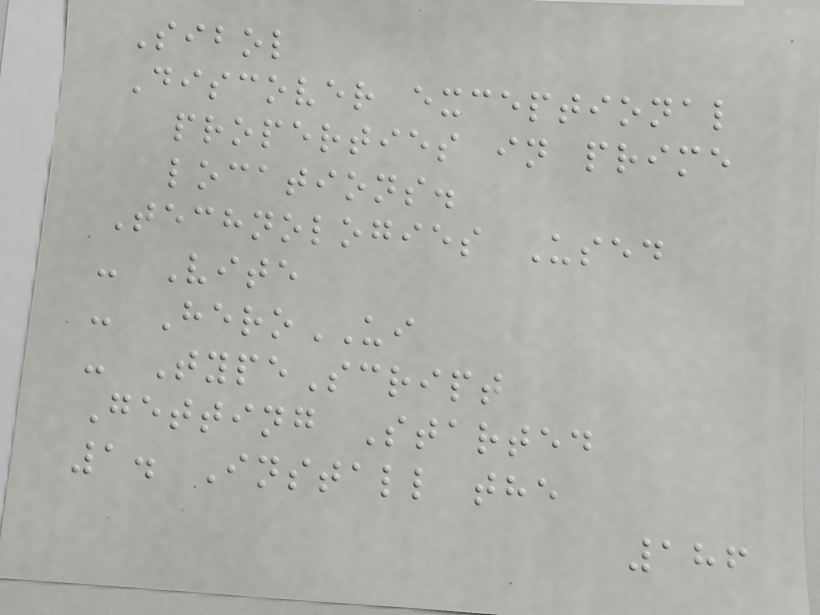Sibol
Discover exceptional
properties in prime
locations.
Technologies Used
- Vite
- HeroUI
- TypeScript
Getting Started
1. Install the
186
